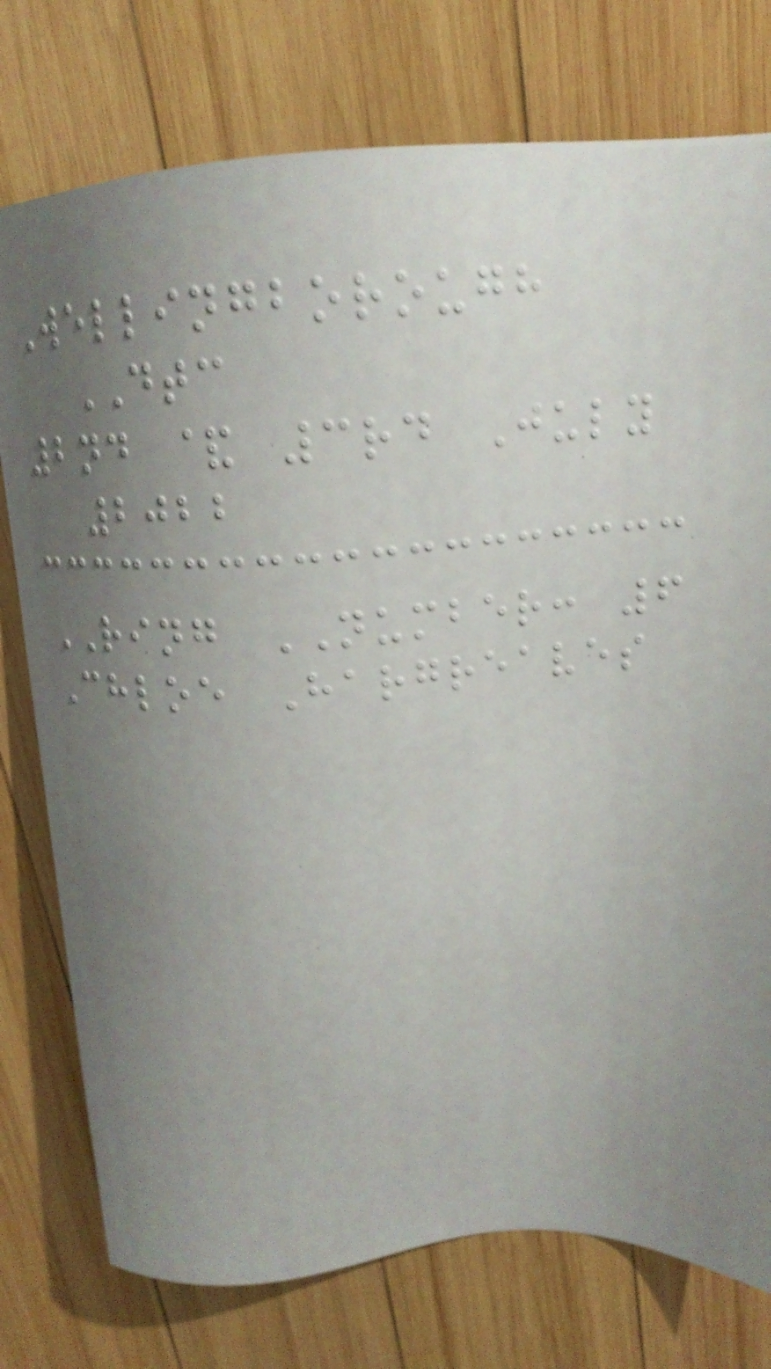Wellingborough
DTC
2nd & 3rd July
2022
RING NUMBER: 6
Chloe Hargreaves
